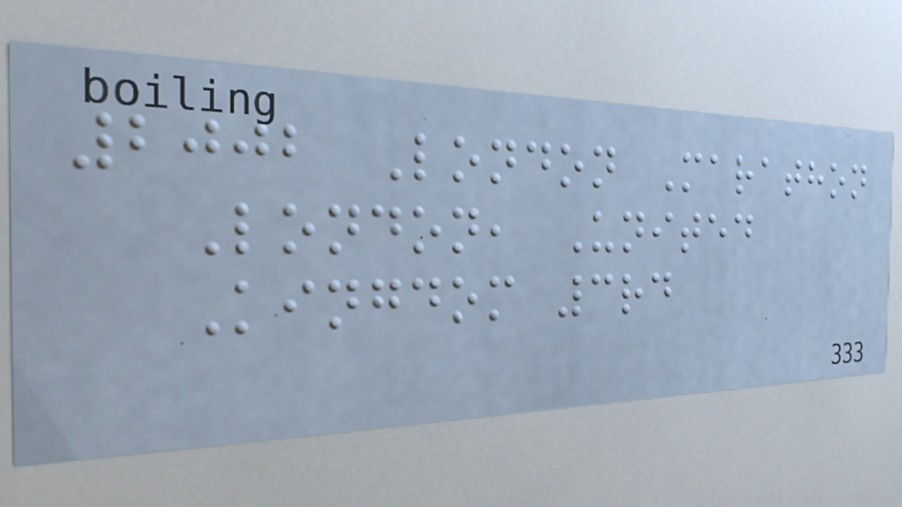2002 London Marathon
London, United
Kingdom 3rd
